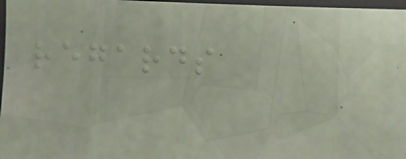regards
